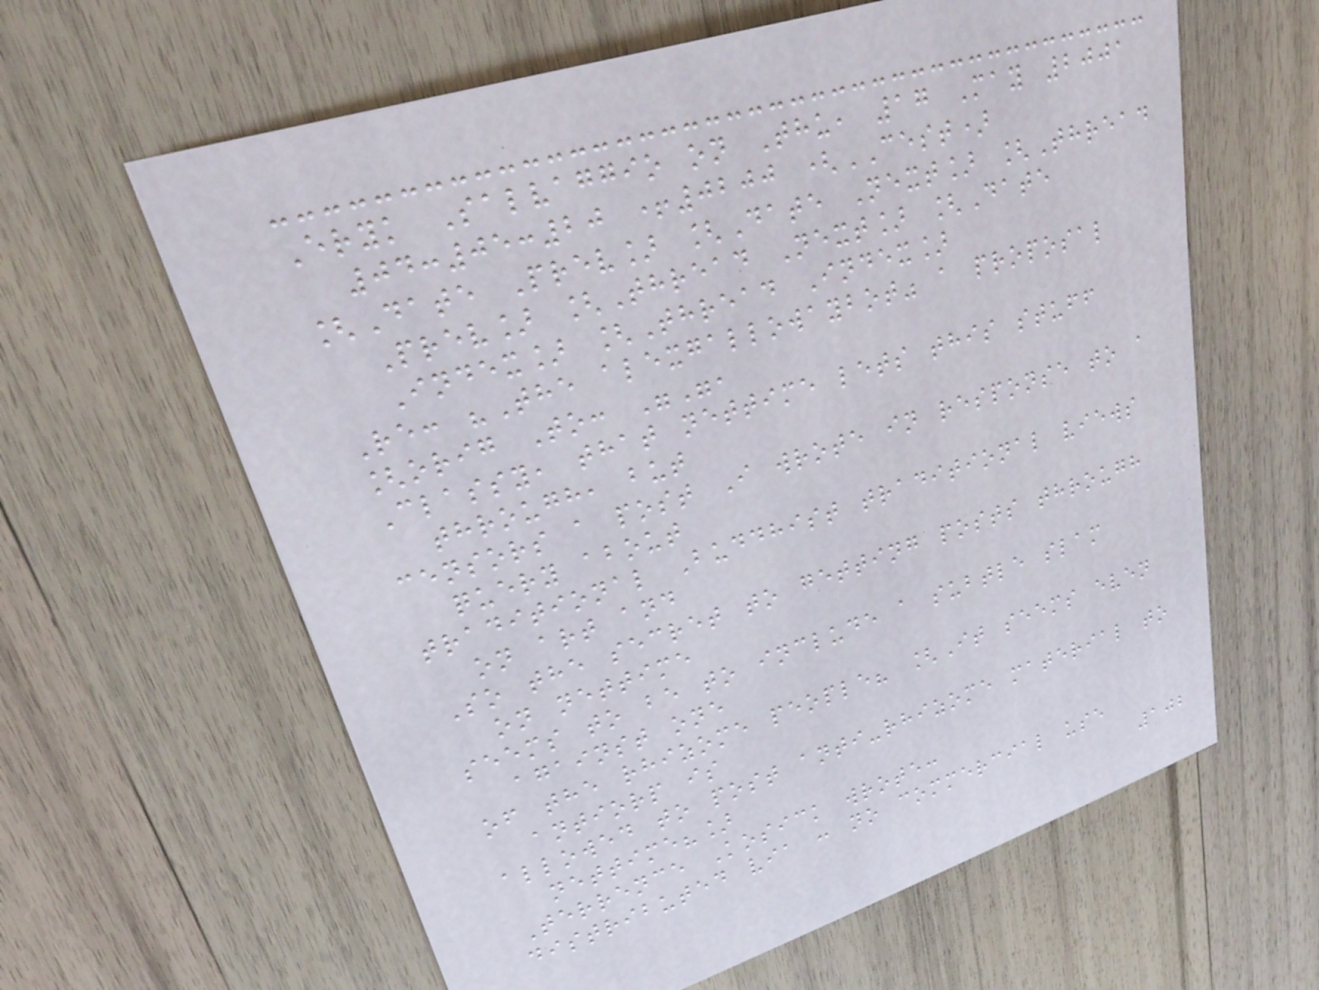Eryk Salvaggio on Thu, 17 May 2001
04:05:20 +0200 (CEST)
[Date Prev] [Date Next] [Thread
Prev] [Thread Next] [Date
Index] [Thread Index]
Re: "The alexgallowaybot" a proposal
[orig To: "",
Classy, that nettime lets this stuff
through, but
censors a post I wrote in response to a
query about
traditional Buddhist traditional views
on art and
So the secret to getting posts through
on nettime
seems to be to include a subtle slam
against one
of the rhizome people? [It seems even
antiorp is
allowed to post anti-rhizome material to
nettime?]
Terrence Kosick wrote:
distributed via : no commercial use
102
